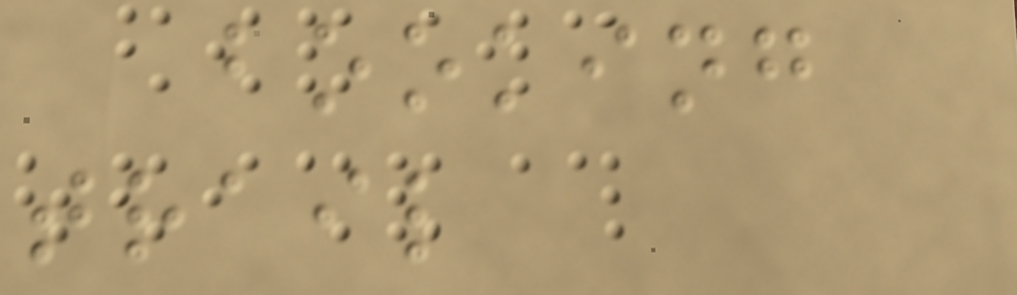booking
trail
